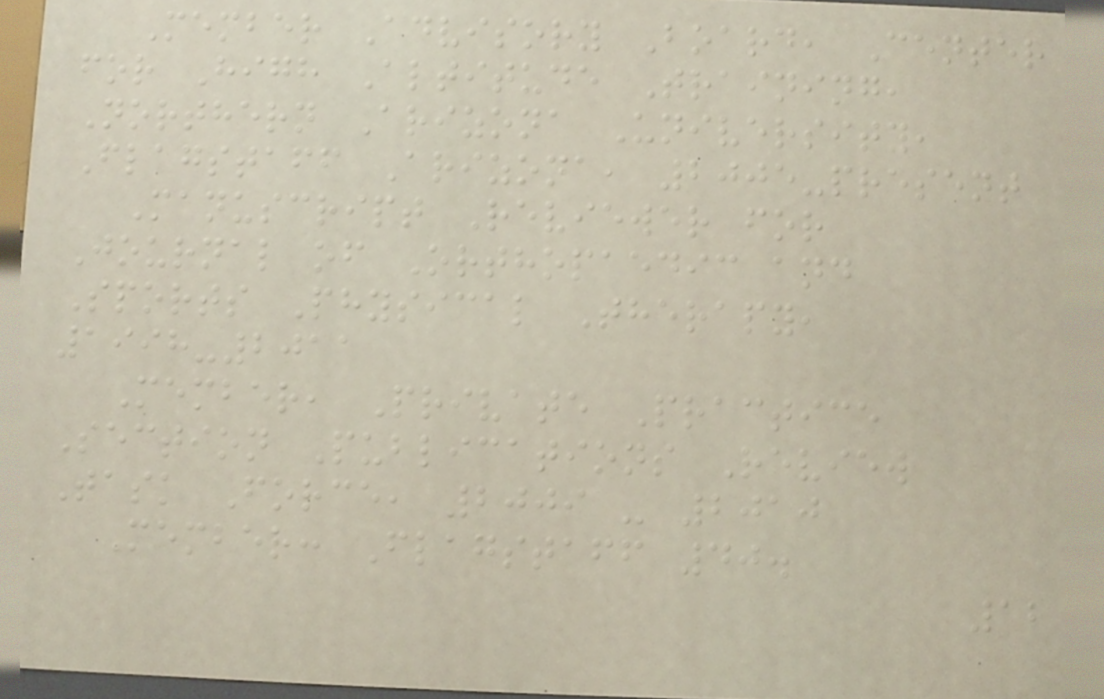Member Advisory Board, Center
for High Altitude Training,
Northern Arizona University,
Flagstaff Arizona, 2005-present
Manuscript Reviewer for
Journal of Orthopaedic and
Sports Physical Therapy,
1998-2011
Member, Private Practice
Section Publications Review
Task Force, 2009 - 2010
Member: Flagstaff 40.
12
